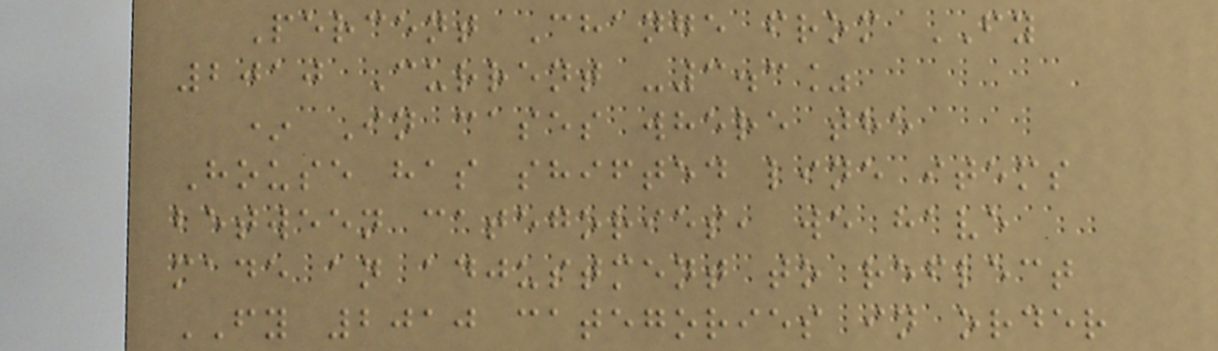Percent Change from FY
2010 Current -3.3%
* In cases where the
House has shifted line items
between categories, we have
made an adjustment to reflect
FY 2010 categories in order
